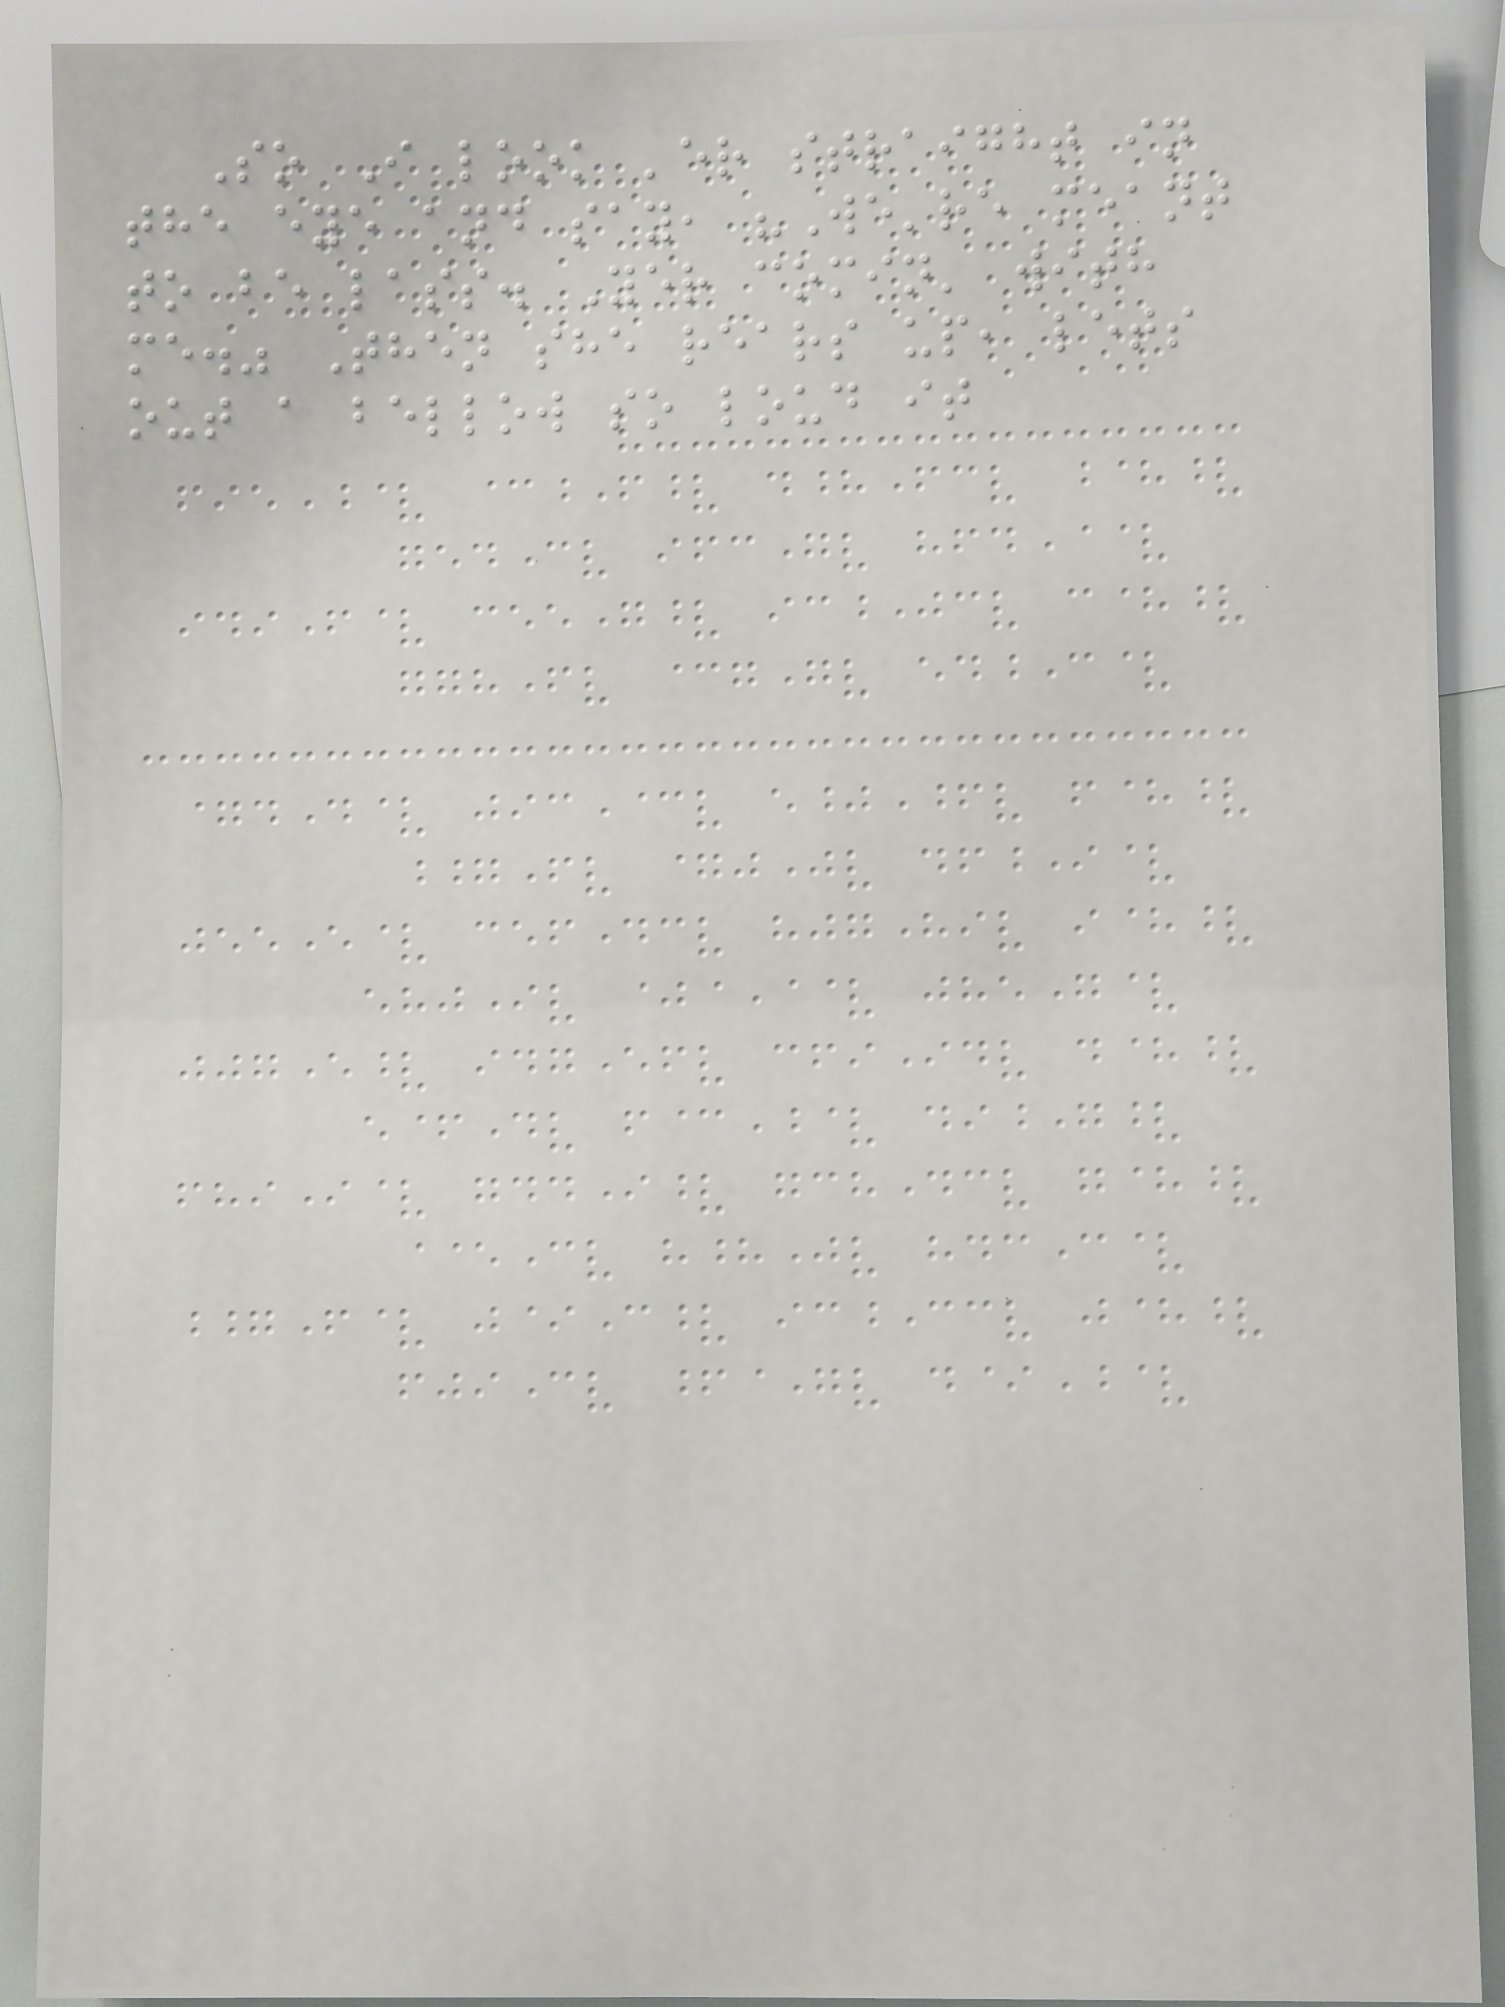So I look 'er straight in
the eye and say, "We're meant
to be lass. Yer comin' with
me." Then she rears up, lets
out a bellow so loud it
